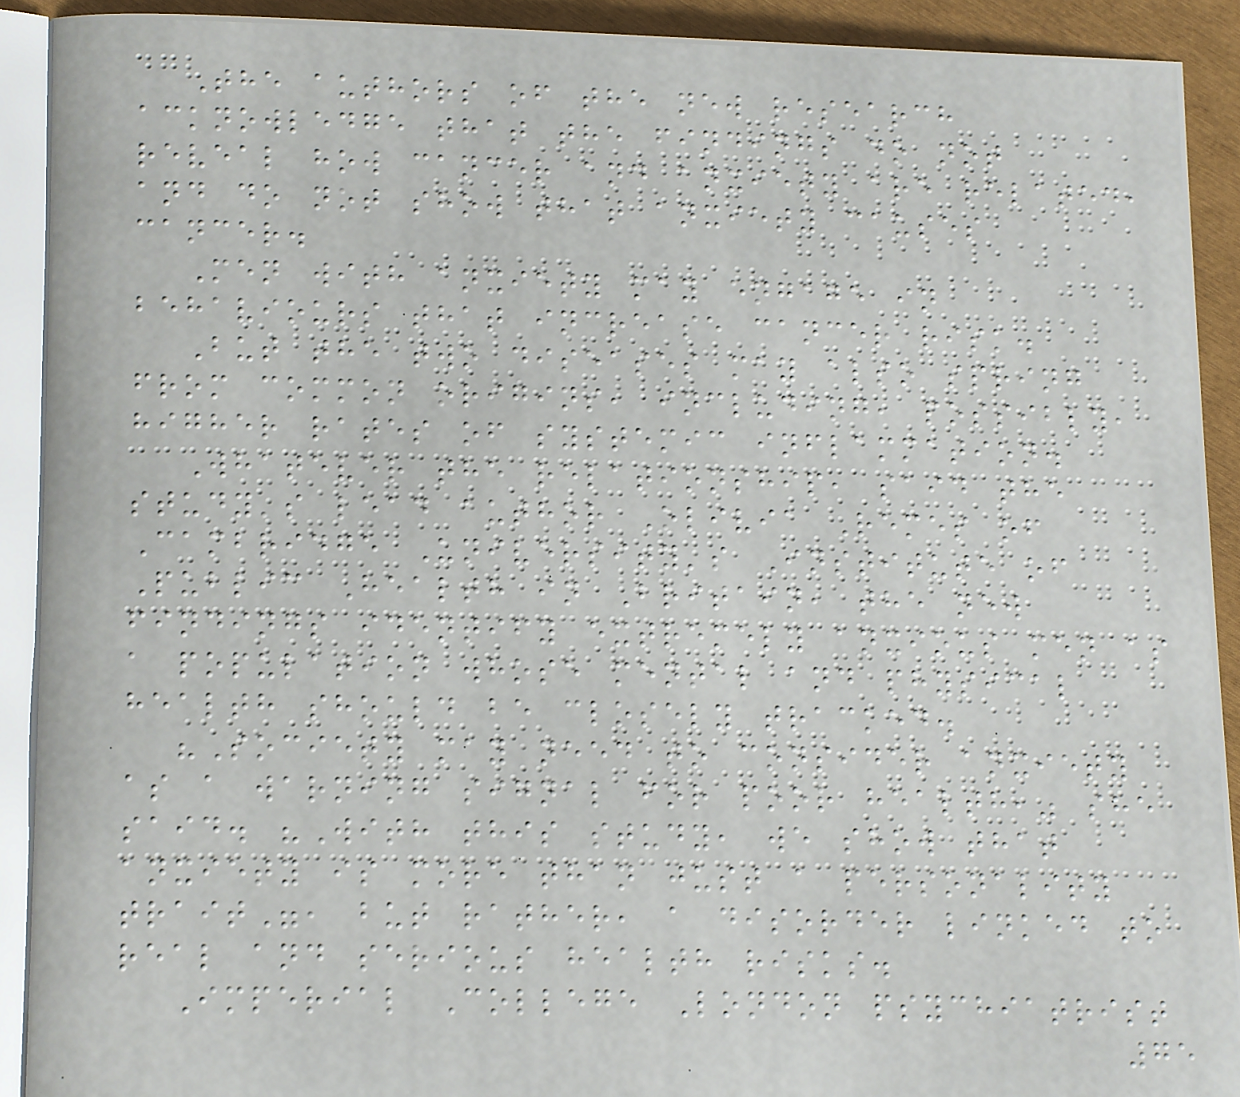The authors of the new research
acknowledge that the findings do not
reveal how cancer and anxiety are related,
and do not show that anxiety causes
cancer.
Men with anxiety may engage in
behaviours that increase cancer risk.
But the two diseases may also spring
from common origins, including, possibly,
higher rates of systemic inflammation.
Whatever the relationship, said the
study's lead author Olivia Remes of
Cambridge University's Institute of
Public Health in Britain, the new
findings identify extremely anxious men as
a population whose mental and physical
health should be closely tracked.
"Society may need to consider anxiety
as a warning signal for poor health," she
said. "With this study, we show that
anxiety is more than just a personality
trait", but rather, a disorder linked to
real and serious health risks.
Imperial College London psychiatrist
75
